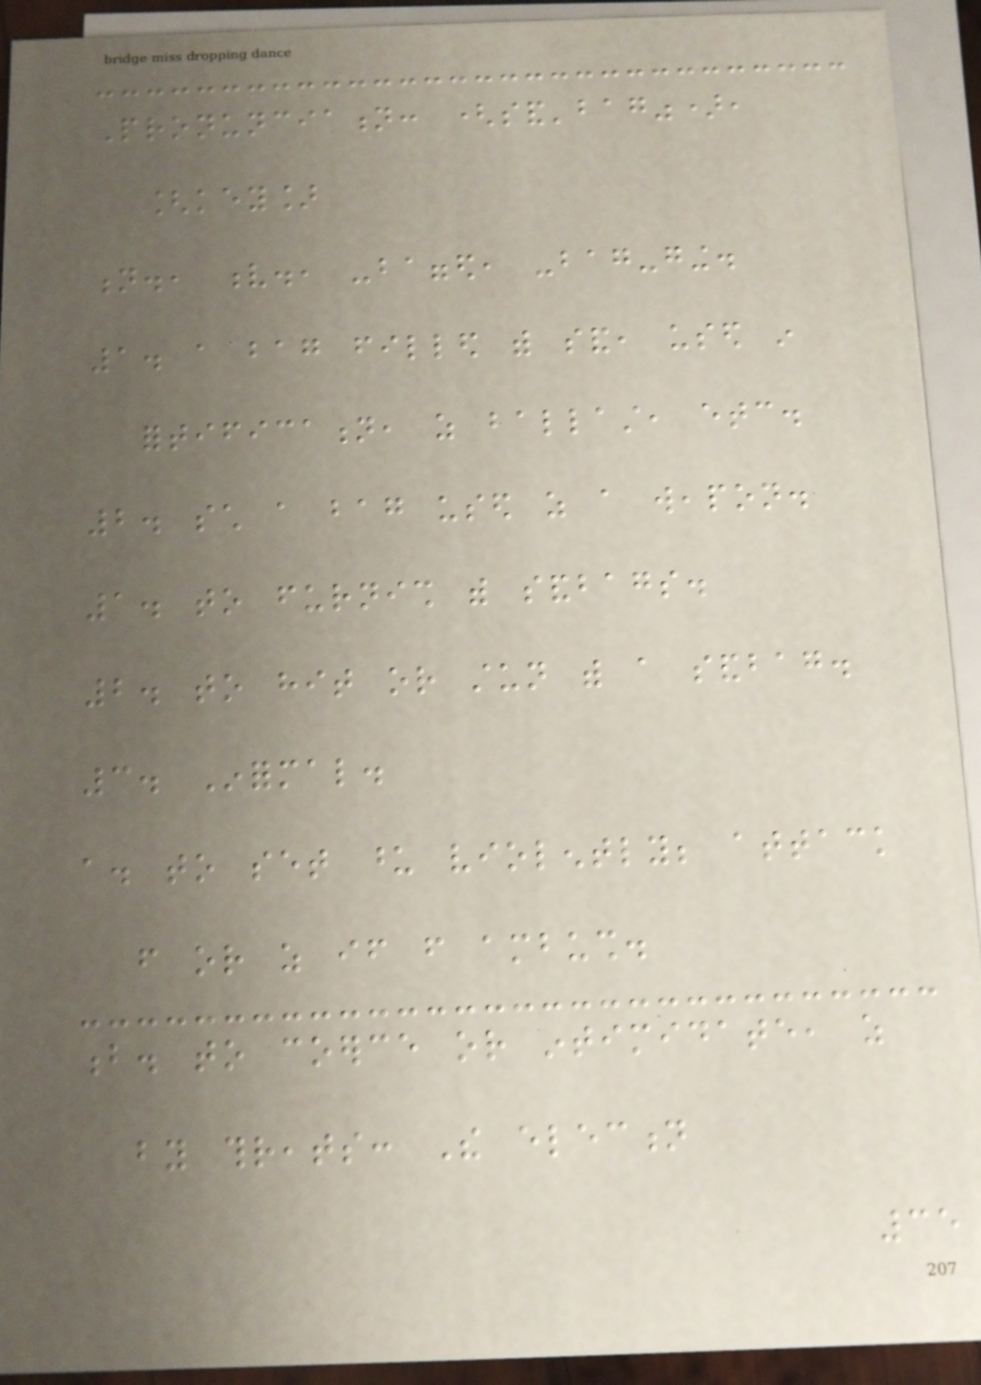Pronunciation: (sand'bag"),
[key]
n., v., -bagged, -bag-ging.
1. a bag filled with sand, used in
fortification, as ballast, etc.
2. such a bag used as a weapon.
1. to furnish with sandbags.
2. to hit or stun with a sandbag.
3. Informal.
a. to set upon violently; attack
from or as if from ambush.
b. to coerce or intimidate, as
by threats: The election
35
